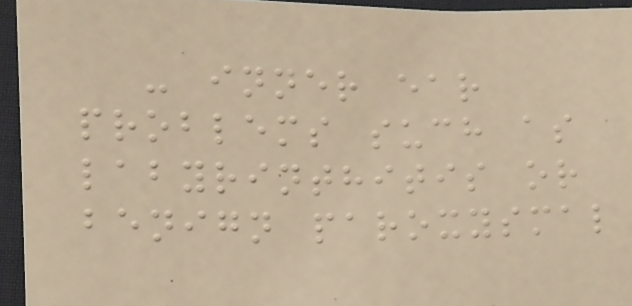- inner ear
problems such as
labyrinthitis or
benign paroxysmal
